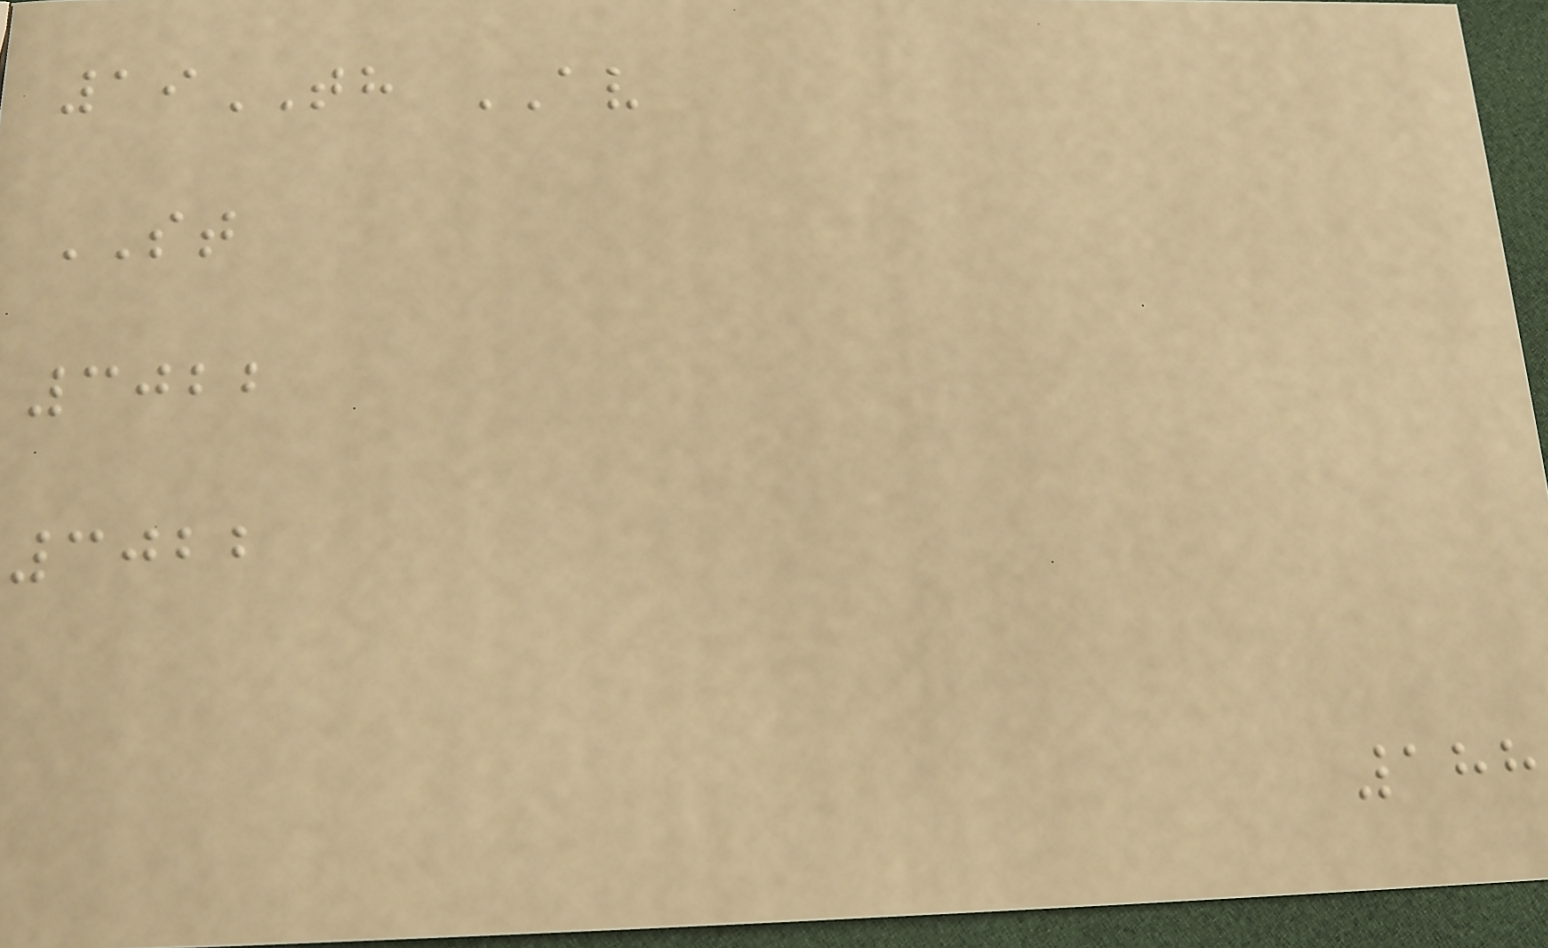19TH AV
ST
3022
3022
188
